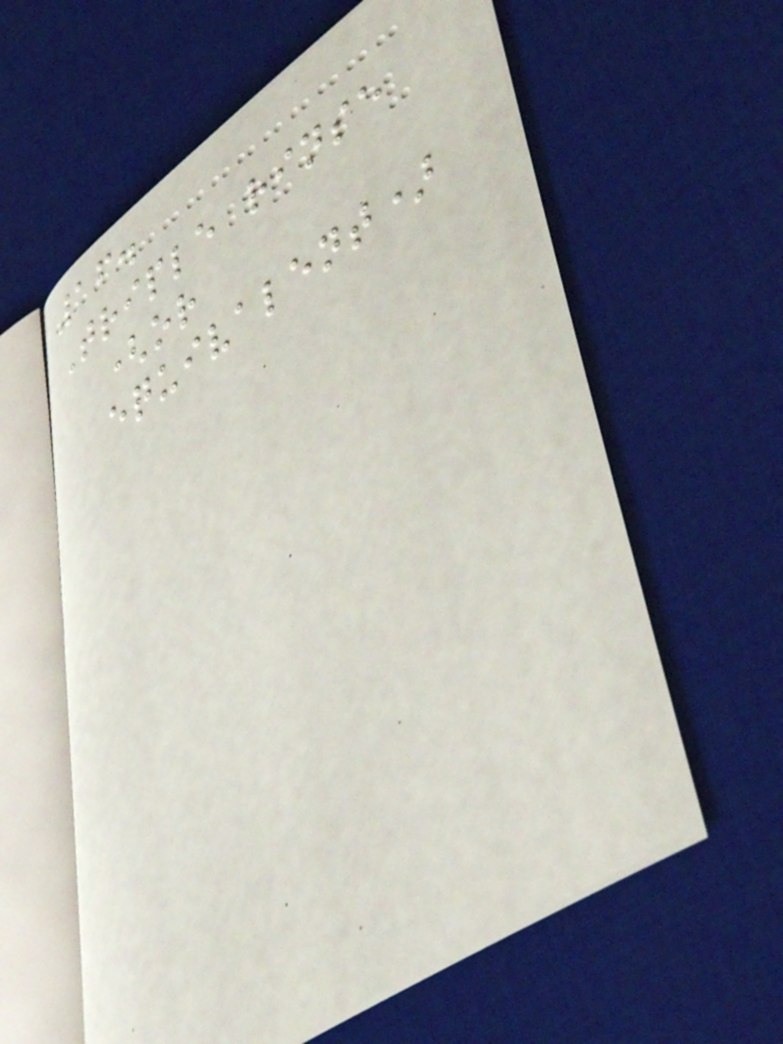16.
Triple rinse
(or
equivalent)
